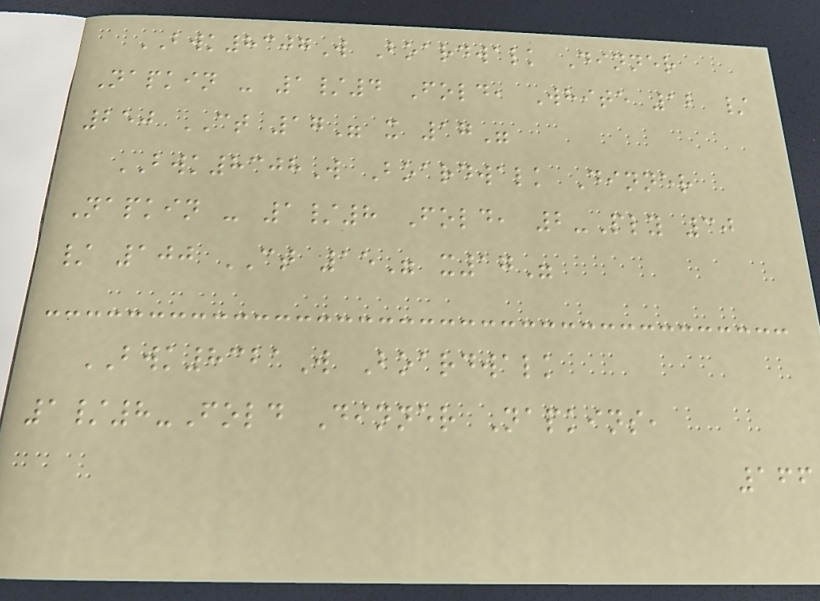BWK8307W Boardwalk Dinner
Napkin - 1/4 Fold, White 12 /
250 CT 17" x 17"
BWK8308W Boardwalk Dinner
Napkin - 1/8 Fold, 2-Ply 30
/ 100 CT 15" x17"
BWK8321W Boardwalk
1/8-Fold Dinner Napkins,
166
